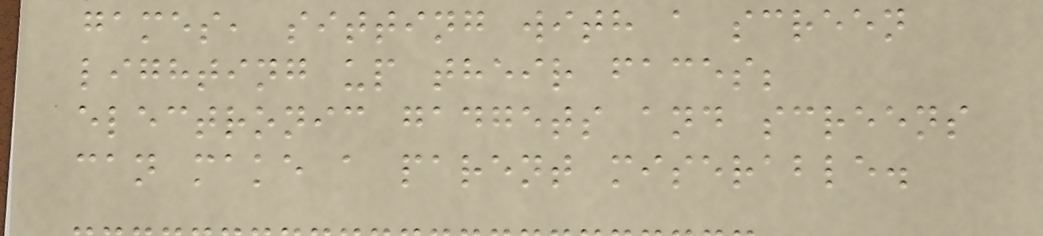games, sitting with a screen
lighting up their faces;
electronic gadgets and screens
can make a parent miserable.
